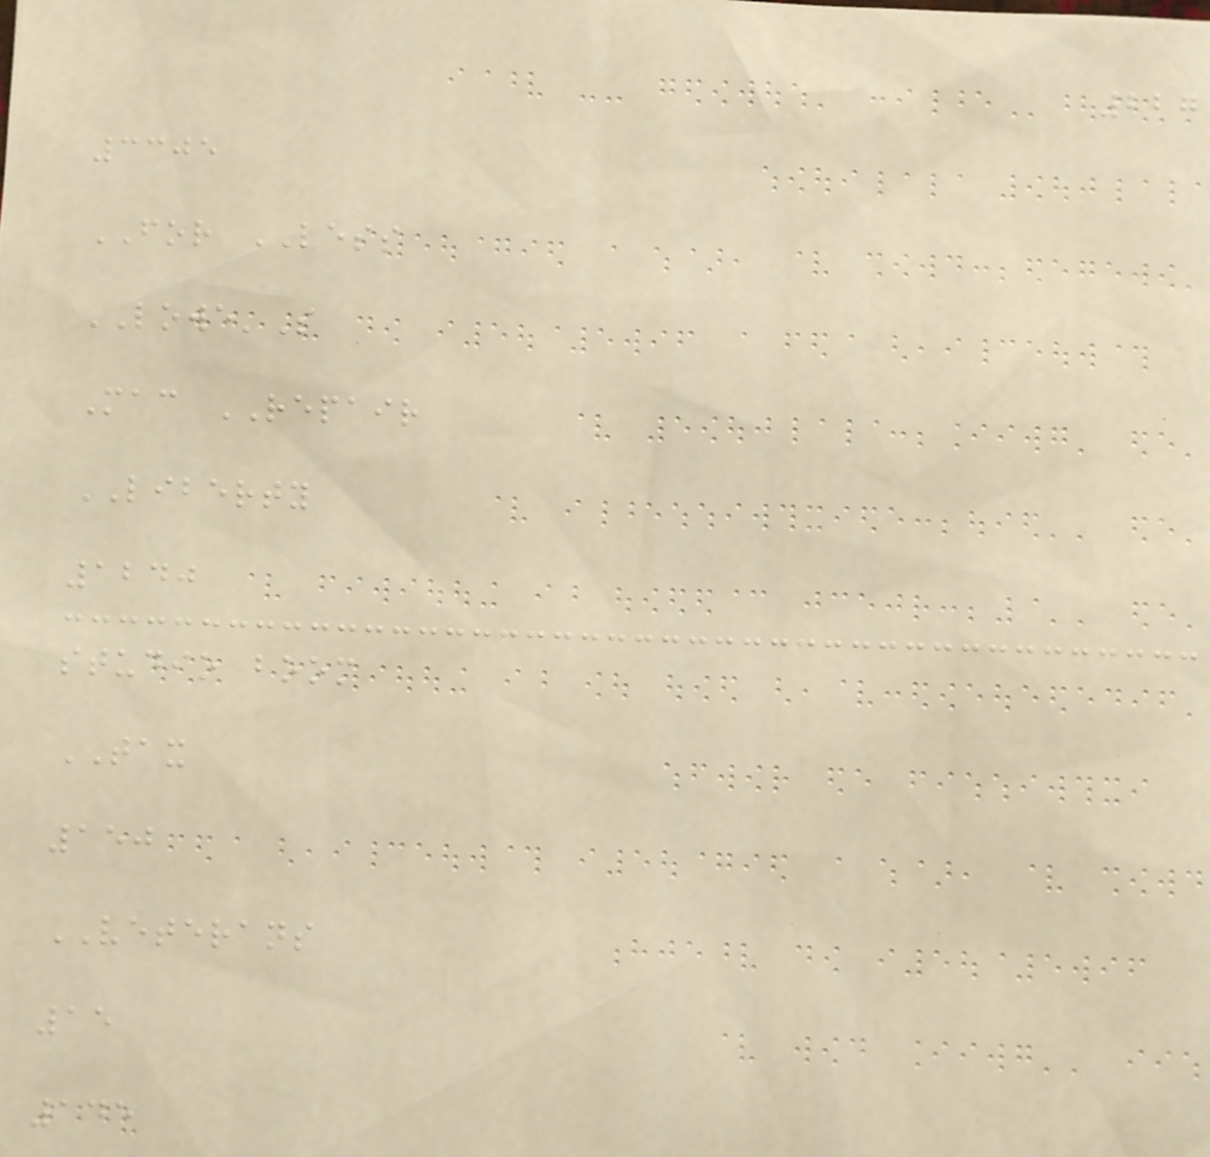227
3305
FOR LESS
LOWE'S
Mac REPAIR
LIBERTY
1240
studio boom
TAX
150
VETERANS
15
145
